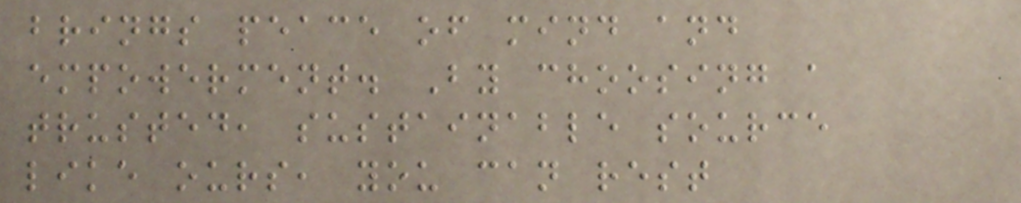brings peace of mind and
empowerment. By choosing a
trusted, sustainable source
like ours, you can rest
